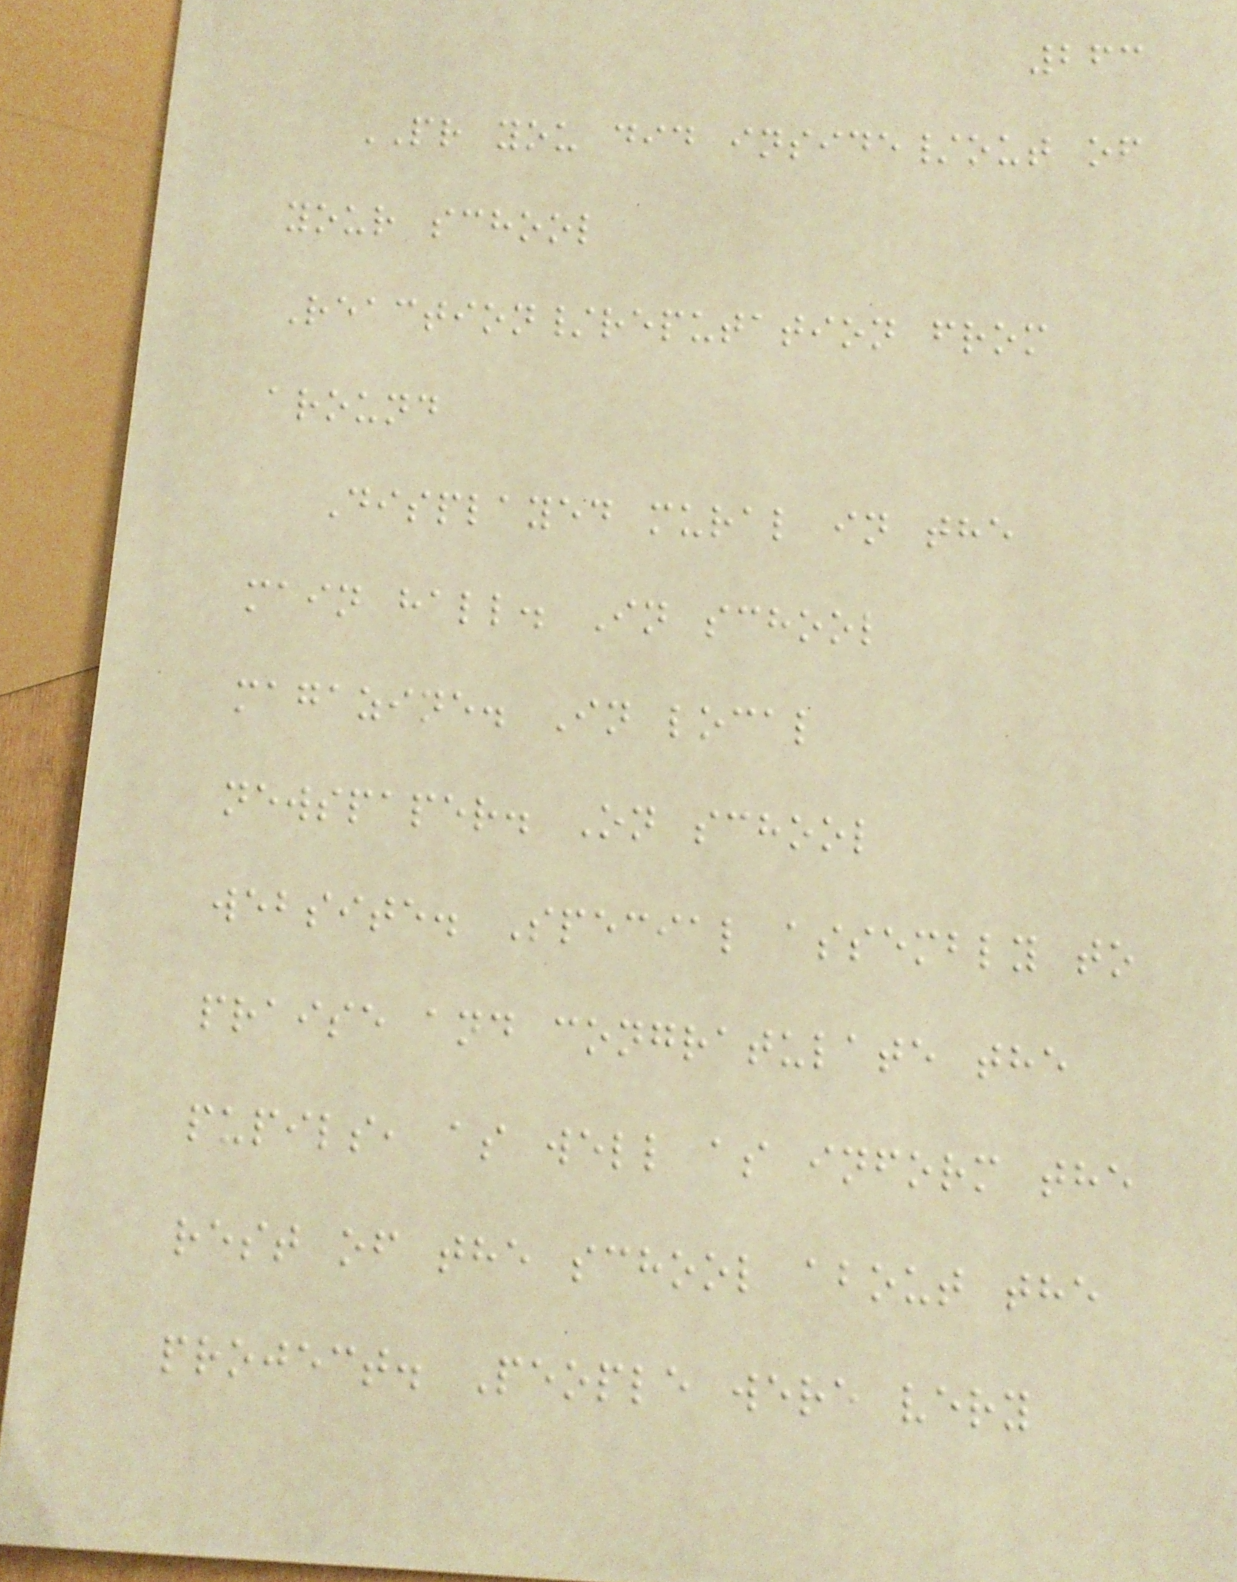263
PR you did inside/out of
your school
Reaction/reputation from
around
Displayed mural in the
main hall. In school
magazine. In local
newspaper. On school
website. Special assembly to
praise and congratulate the
pupils, as well as inform the
rest of the school about the
project. People were very
